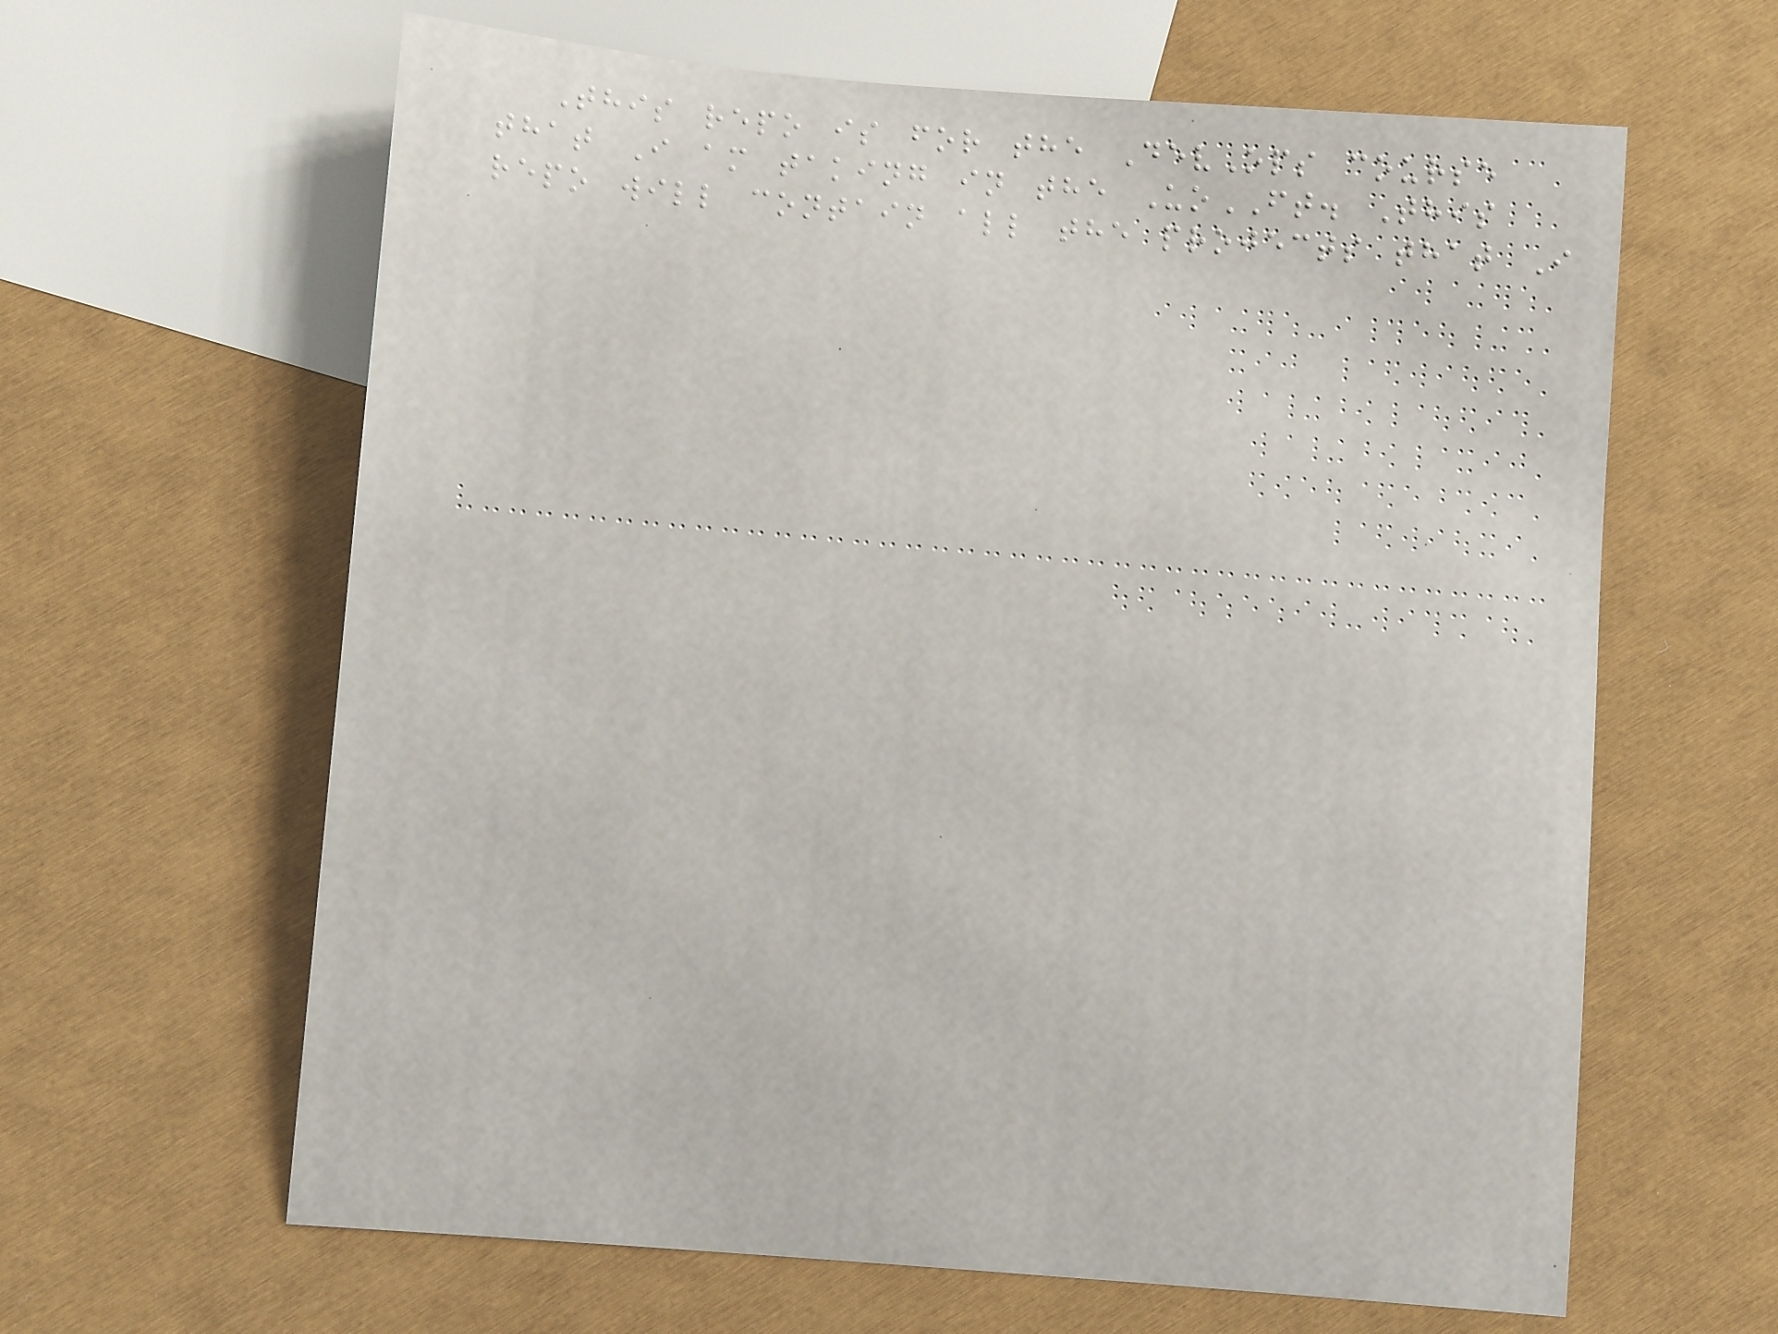This repo is for the DevOps course
that I am taking in the UoFT. This
repo will contain all the projects that I
